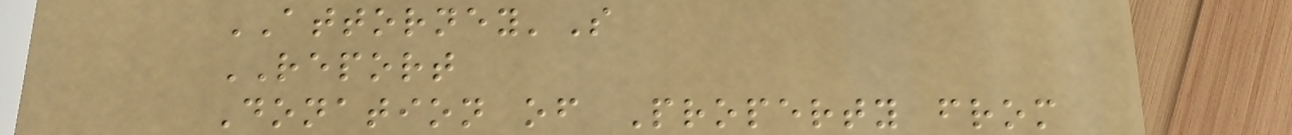ATTORNEY'S
REPORT
Donation of Property from
